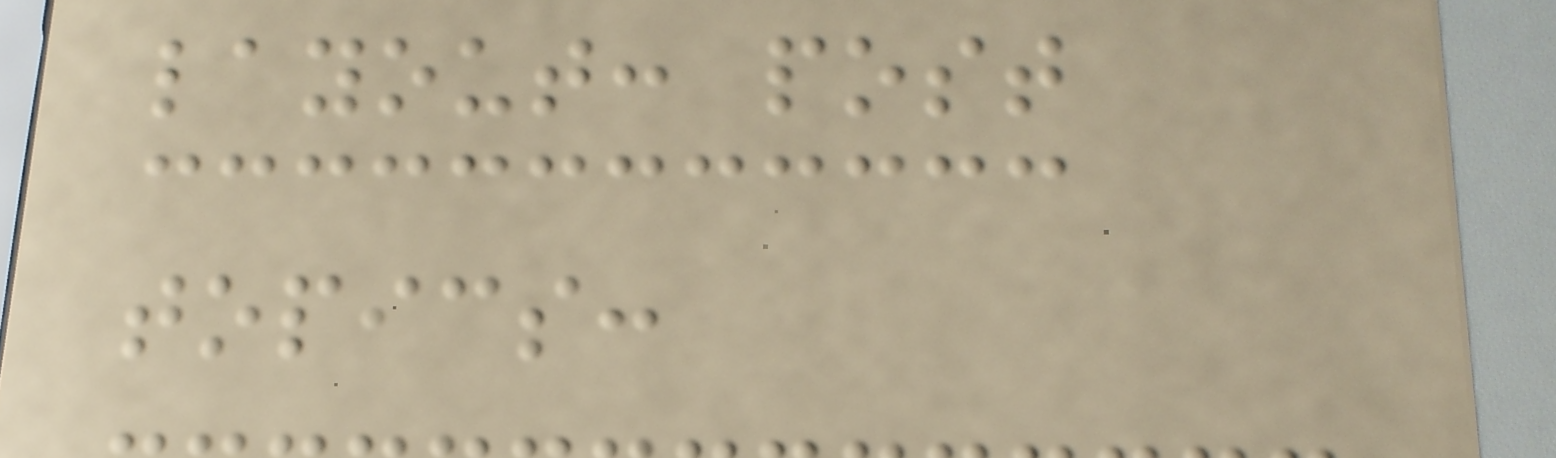layout: post
topics:
